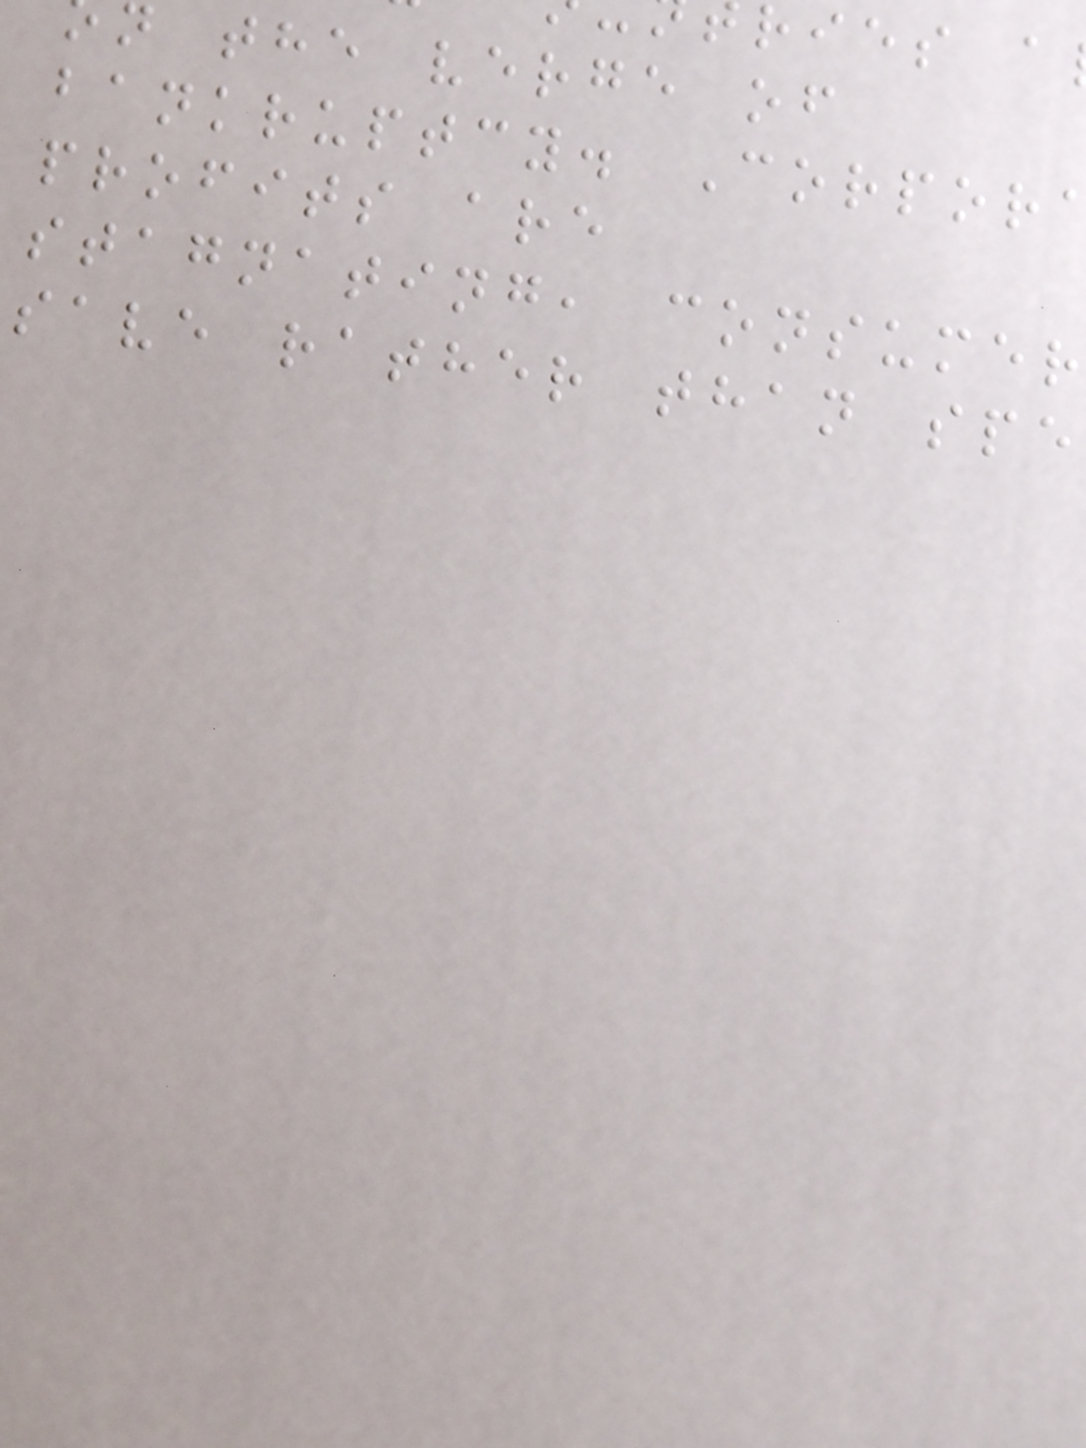ries a
the verge of
bankruptcy. Corpor
profits are
stagnating, consumer
save rather than spe
